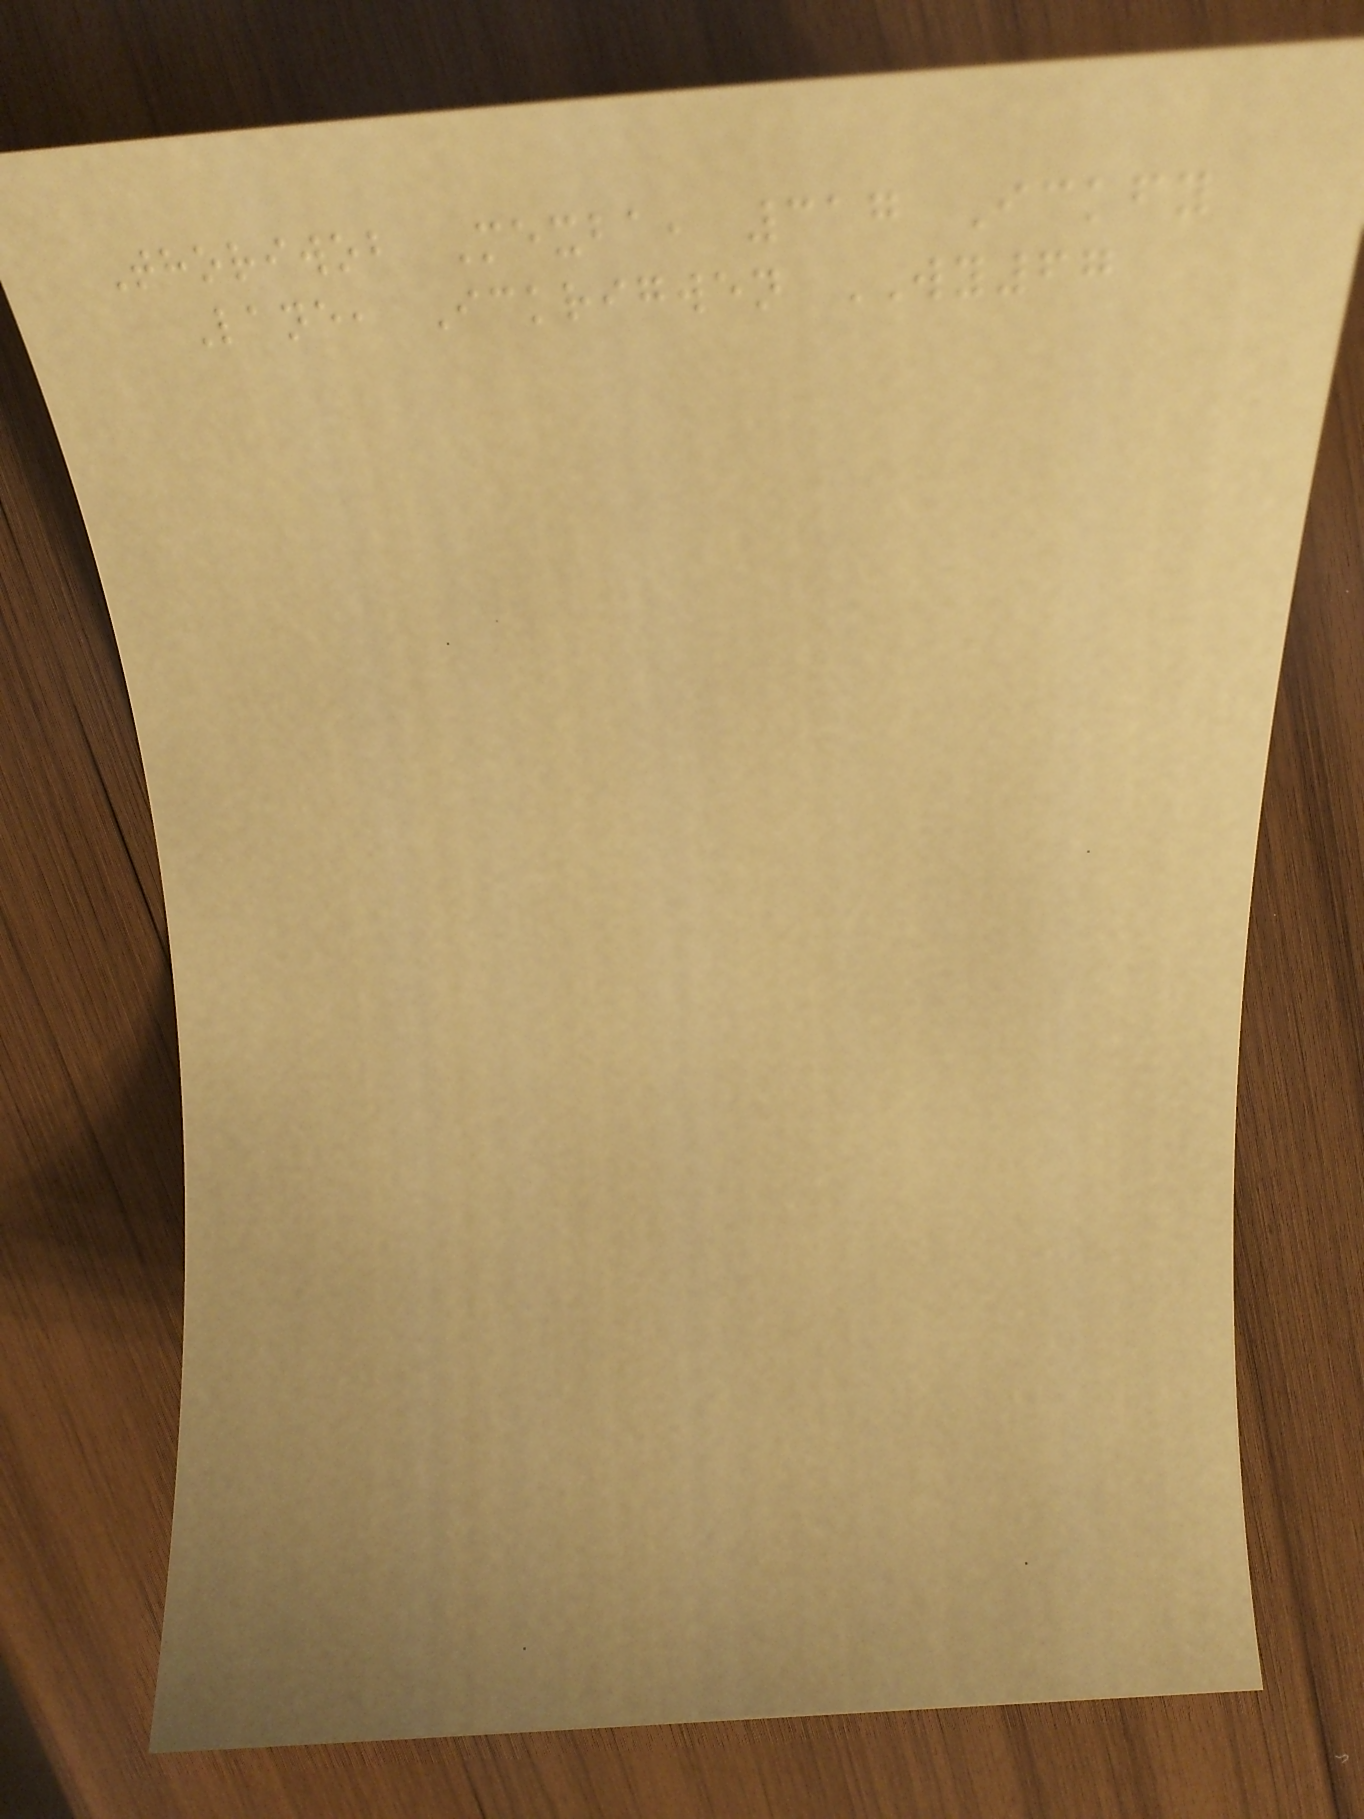Thoriwob Mexba, 317 Ickfy
Lane, Ickrigwen WY67
